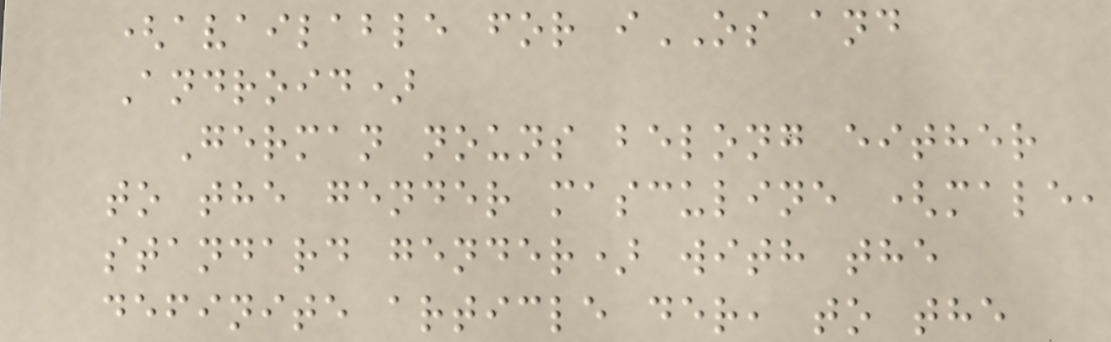(available for iOS and
Android)
German nouns belong either
to the gender masculine (male,
standard gender) with the
definite article der, to the
